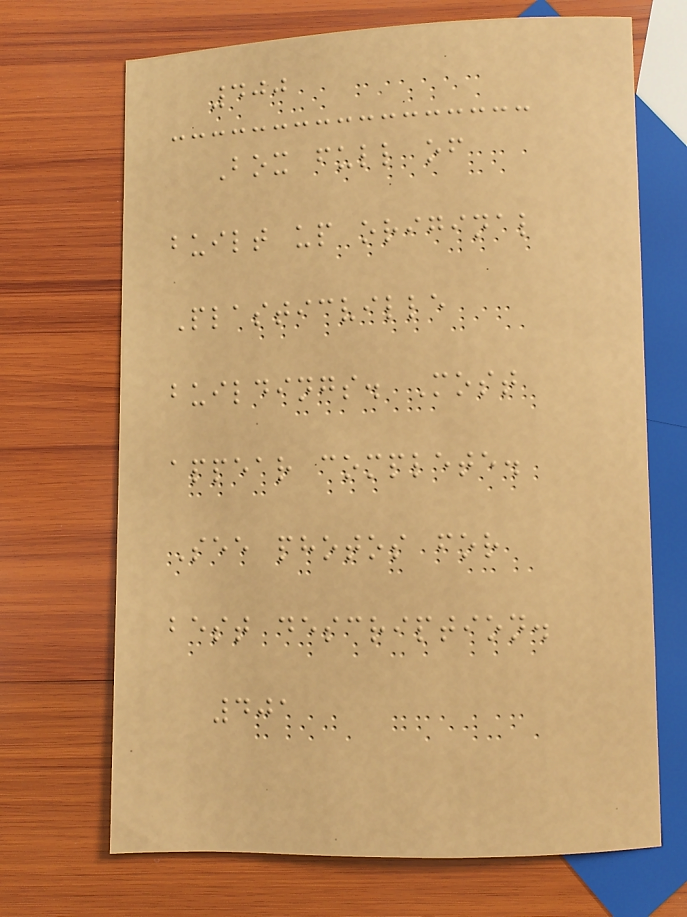400
Box full of
built up original
Plasticville
buildings. Most
appear complete.
See photos for
best description.
401
